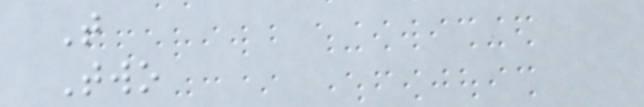T
Two
